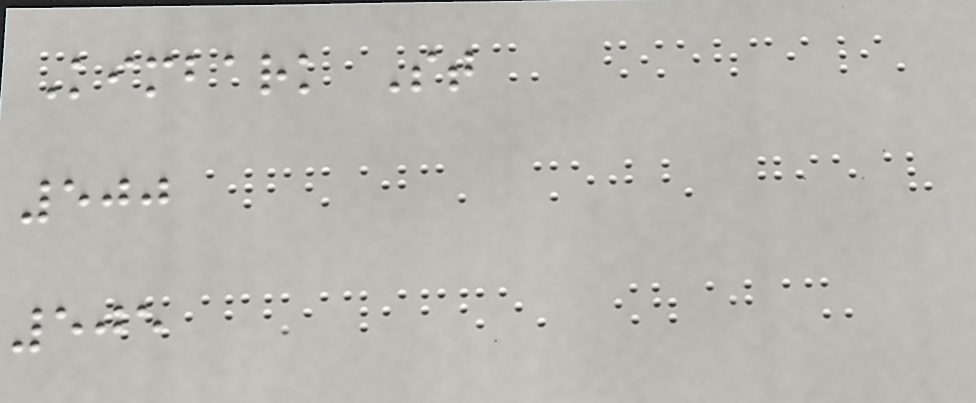Kimbark St
500
505
